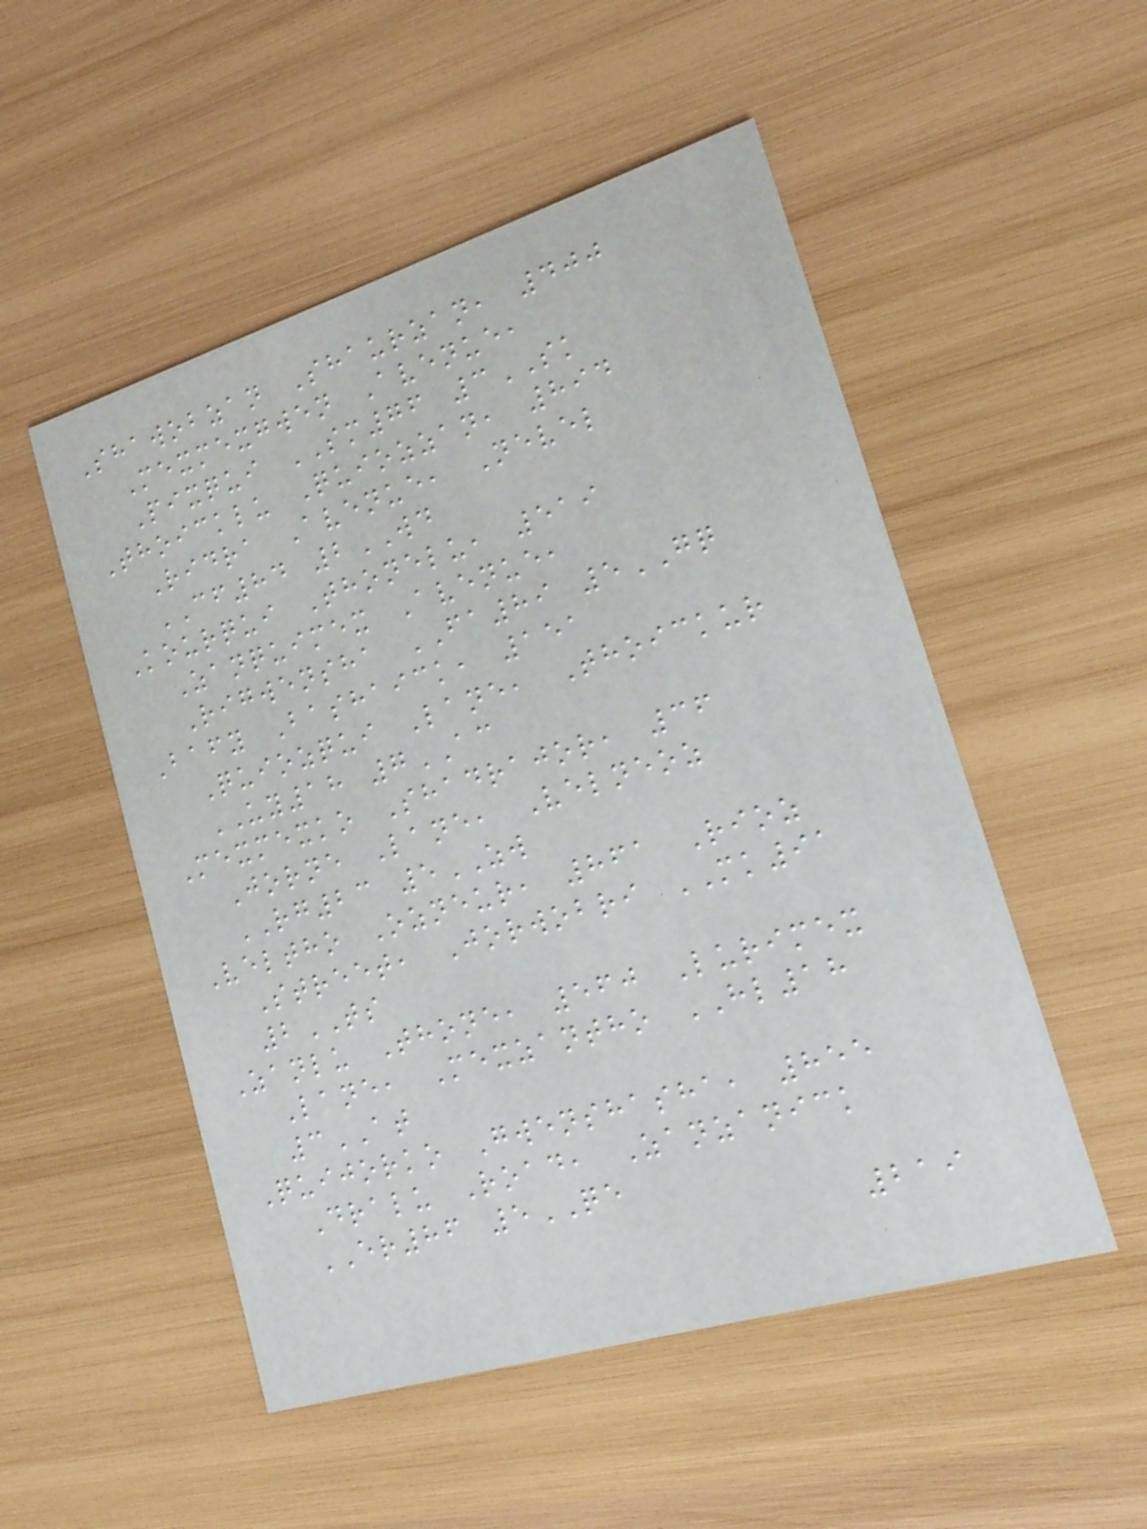Shawobzan Shaurzan, 400
Mexmexgwen Avenue,
Pixqui SM76 3SK
Thoicklu Quiozzan, 894
Ridra Avenue, Nevel
CF84 2WD
Kourqui Thonelu, 519
Zanquimex Avenue,
Rigwensha FA89 5GQ
Bafy Bashaick, 151
Quiozqui Lane, Thoickur
UY18 7AC
Mexmexko Shadrajor, 36
Jorne Lane, Velneoz
RG23 5ZW
Veltho Ozneur, 861 Rioz
Street, Jorwobri MK91
2TS
Zanlu Thone, 560 Lurimex
Lane, Mexzantho HL18
3AT
Quijorko Gwenshasha, 855
Dralu Road, Zanzanick
ER86 5QE
219
